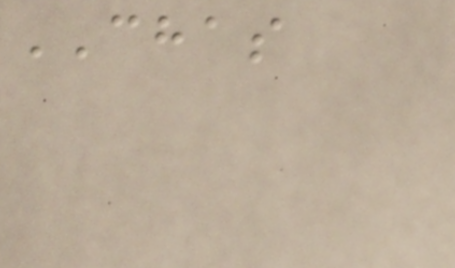CHAS
